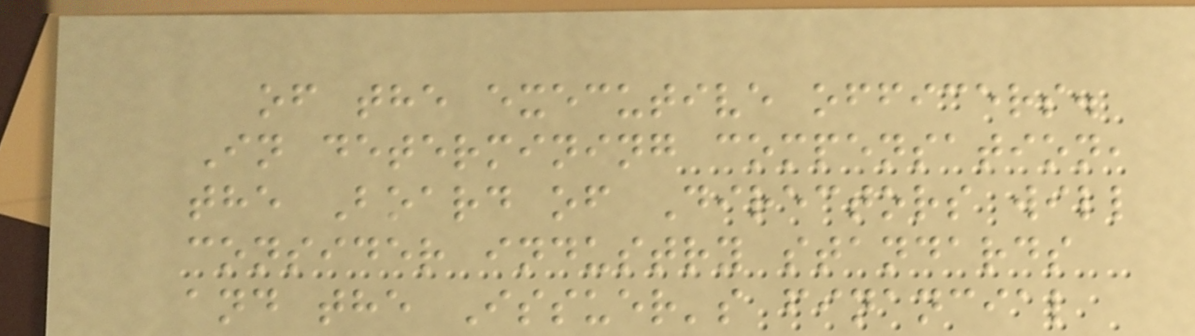of the executive officers.
In determining compensation,
the Board of Directors will
consider industry standards
and the Issuer's financial
